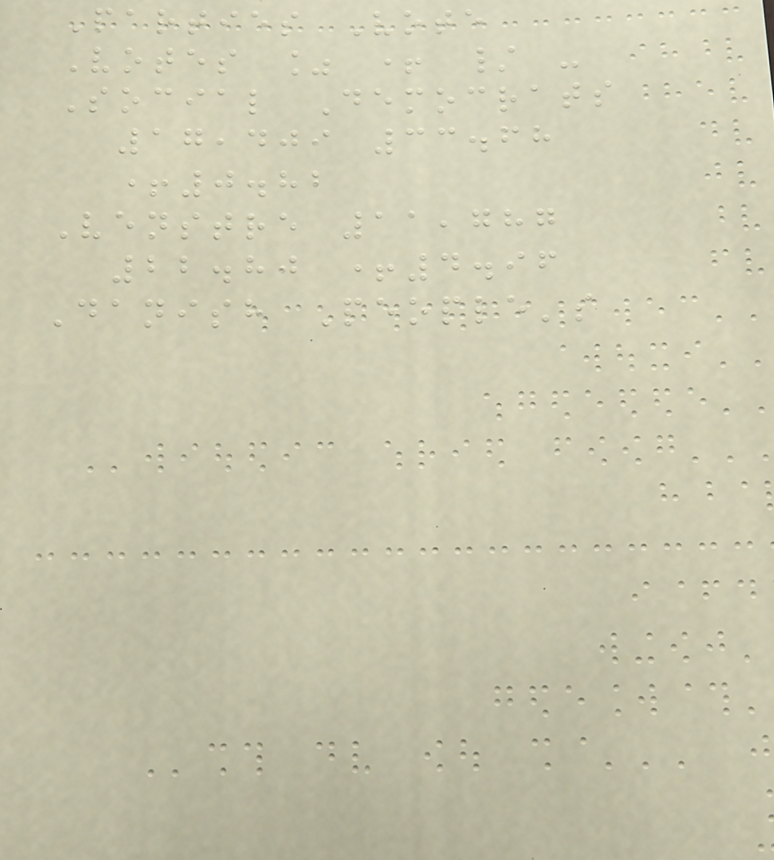Parties Vote
Votes % + / -
Social Democrats
17,409 33.68
+0.82
Venstre 11,787
22.80 +4.96
Danish People's
